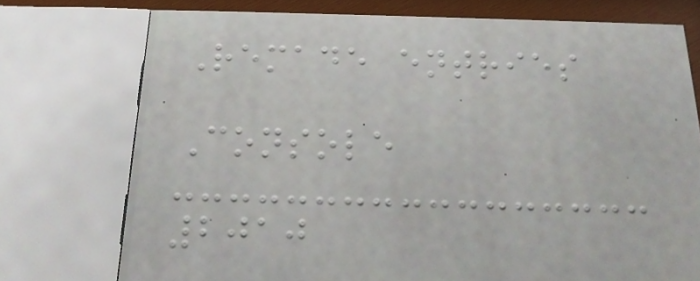Remade entries
Console
2010
